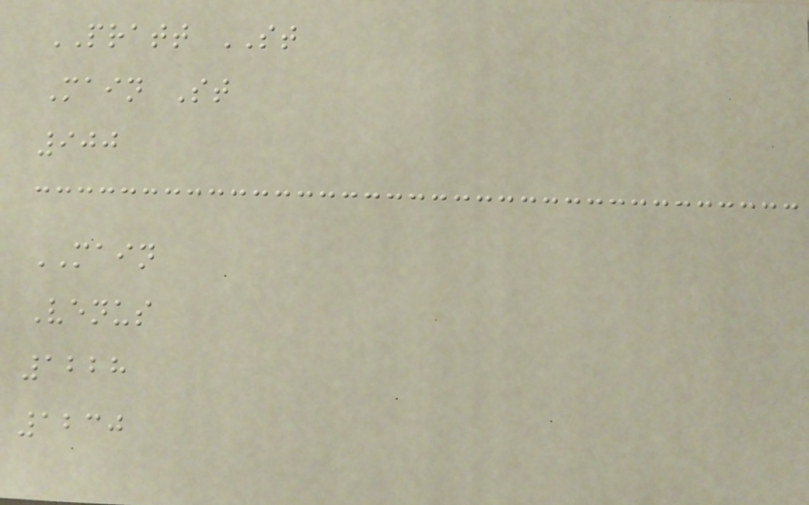PRATT ST
Main St
900
MAIN
Venus
1228
1230
